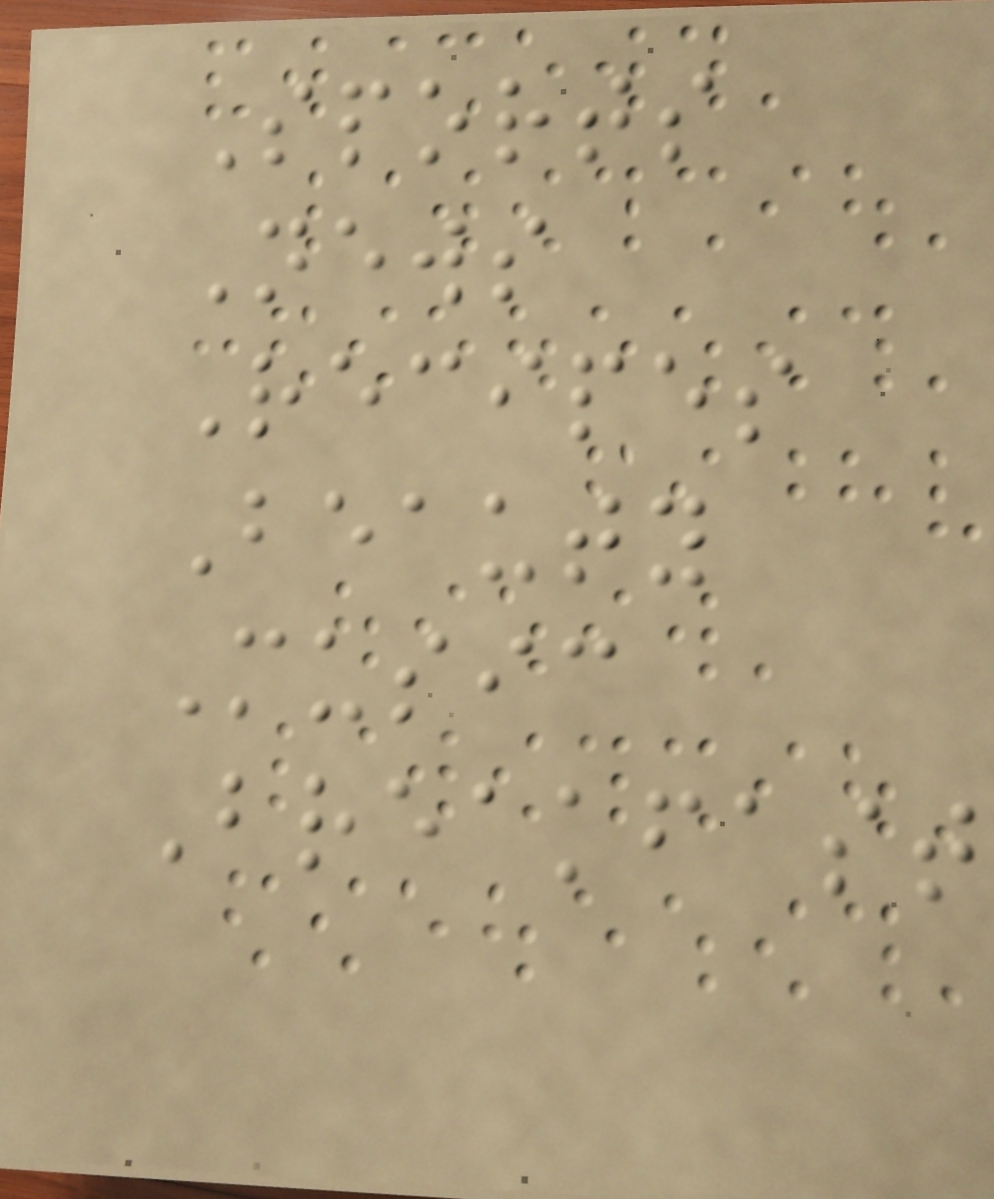Sports
News
Recipes
Beauty
Music
Breakfast
